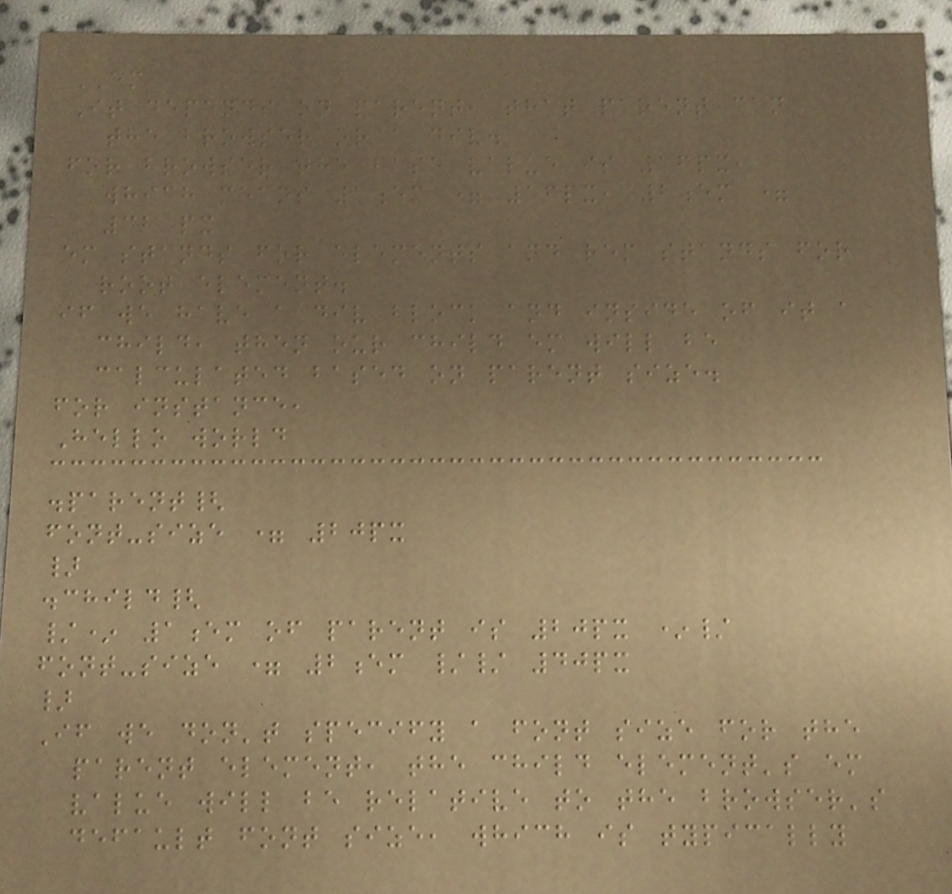EM
It depends on parent, that parent can
the browser or a div.
for browser the base value is 16px,
which means 1em = 16px, 2em =
32 px
em stands for elements and rem stands for
root element.
if we have a div block and inside of it a
child, then our child em will be
calculated based on parent size.
for instance,
Hello world
.parent{
font-size = 20px
}
.child{
/* 1em of parent is 20px */
font-size = 2em // 40px
}
If we don't specify a font size for the
parent element, the child element's em
value will be relative to the browser's
default font size, which is typically
